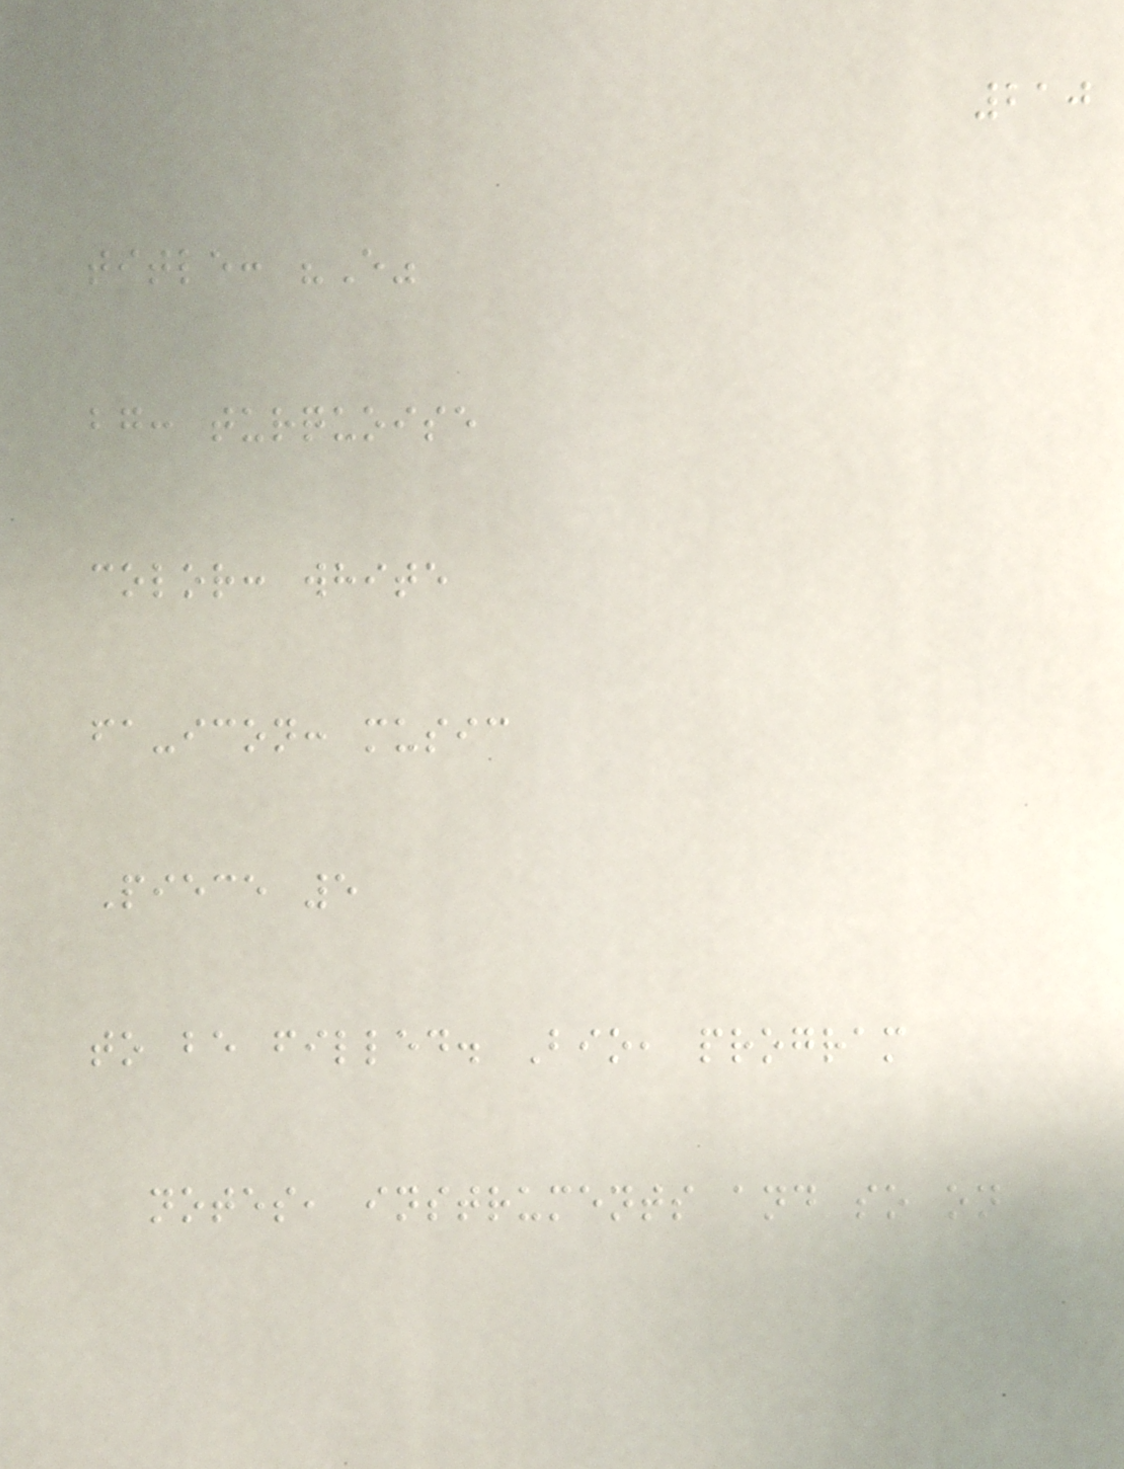210
title: "E"
bg: turquoise
color: white
fa-icon: music
Piece 5
to be filled. Bio, program
notes, instruments and so on
